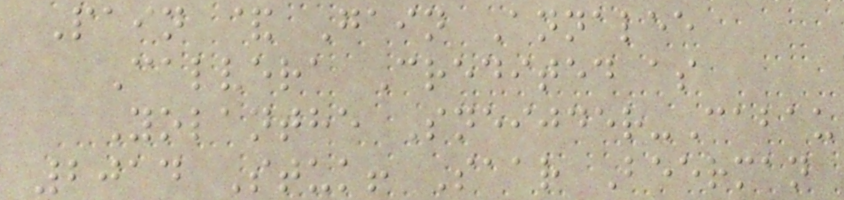Pain & Gain Annalee
Calvera Credited as
Yolanthe Sneijder-Cabau
2014 Stuk! Saar Beerman
